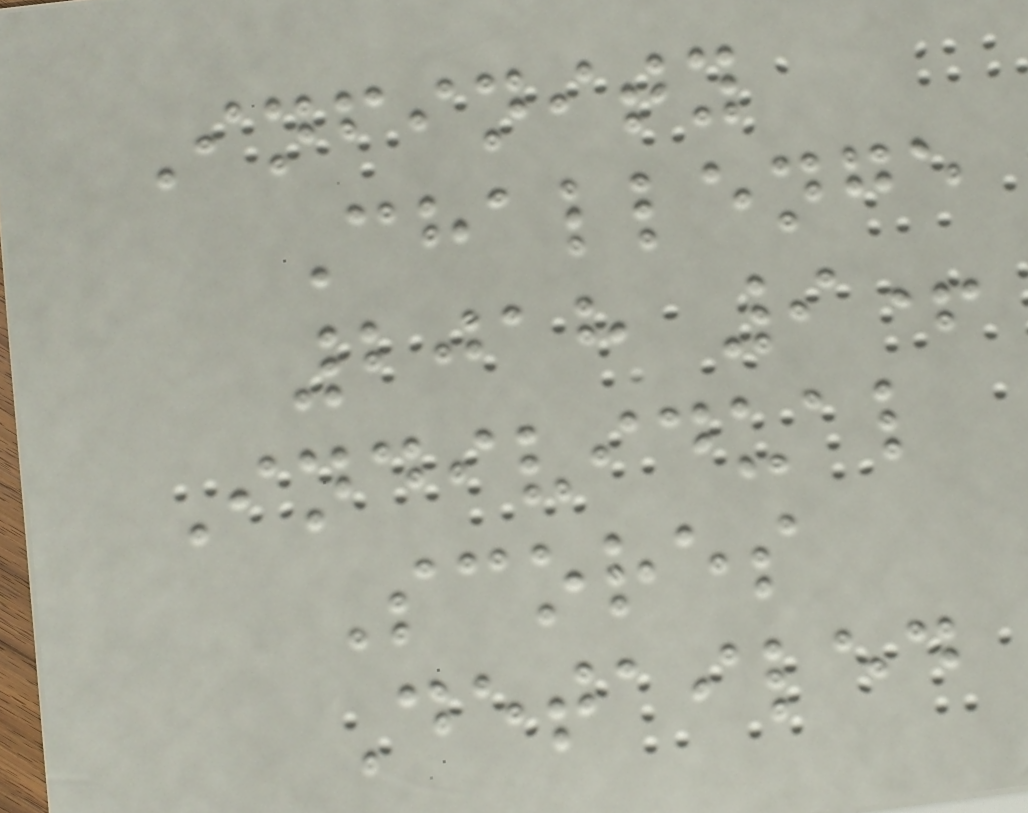Infinity
Challenge
2018 9+
Individual
Scores
Detailed
